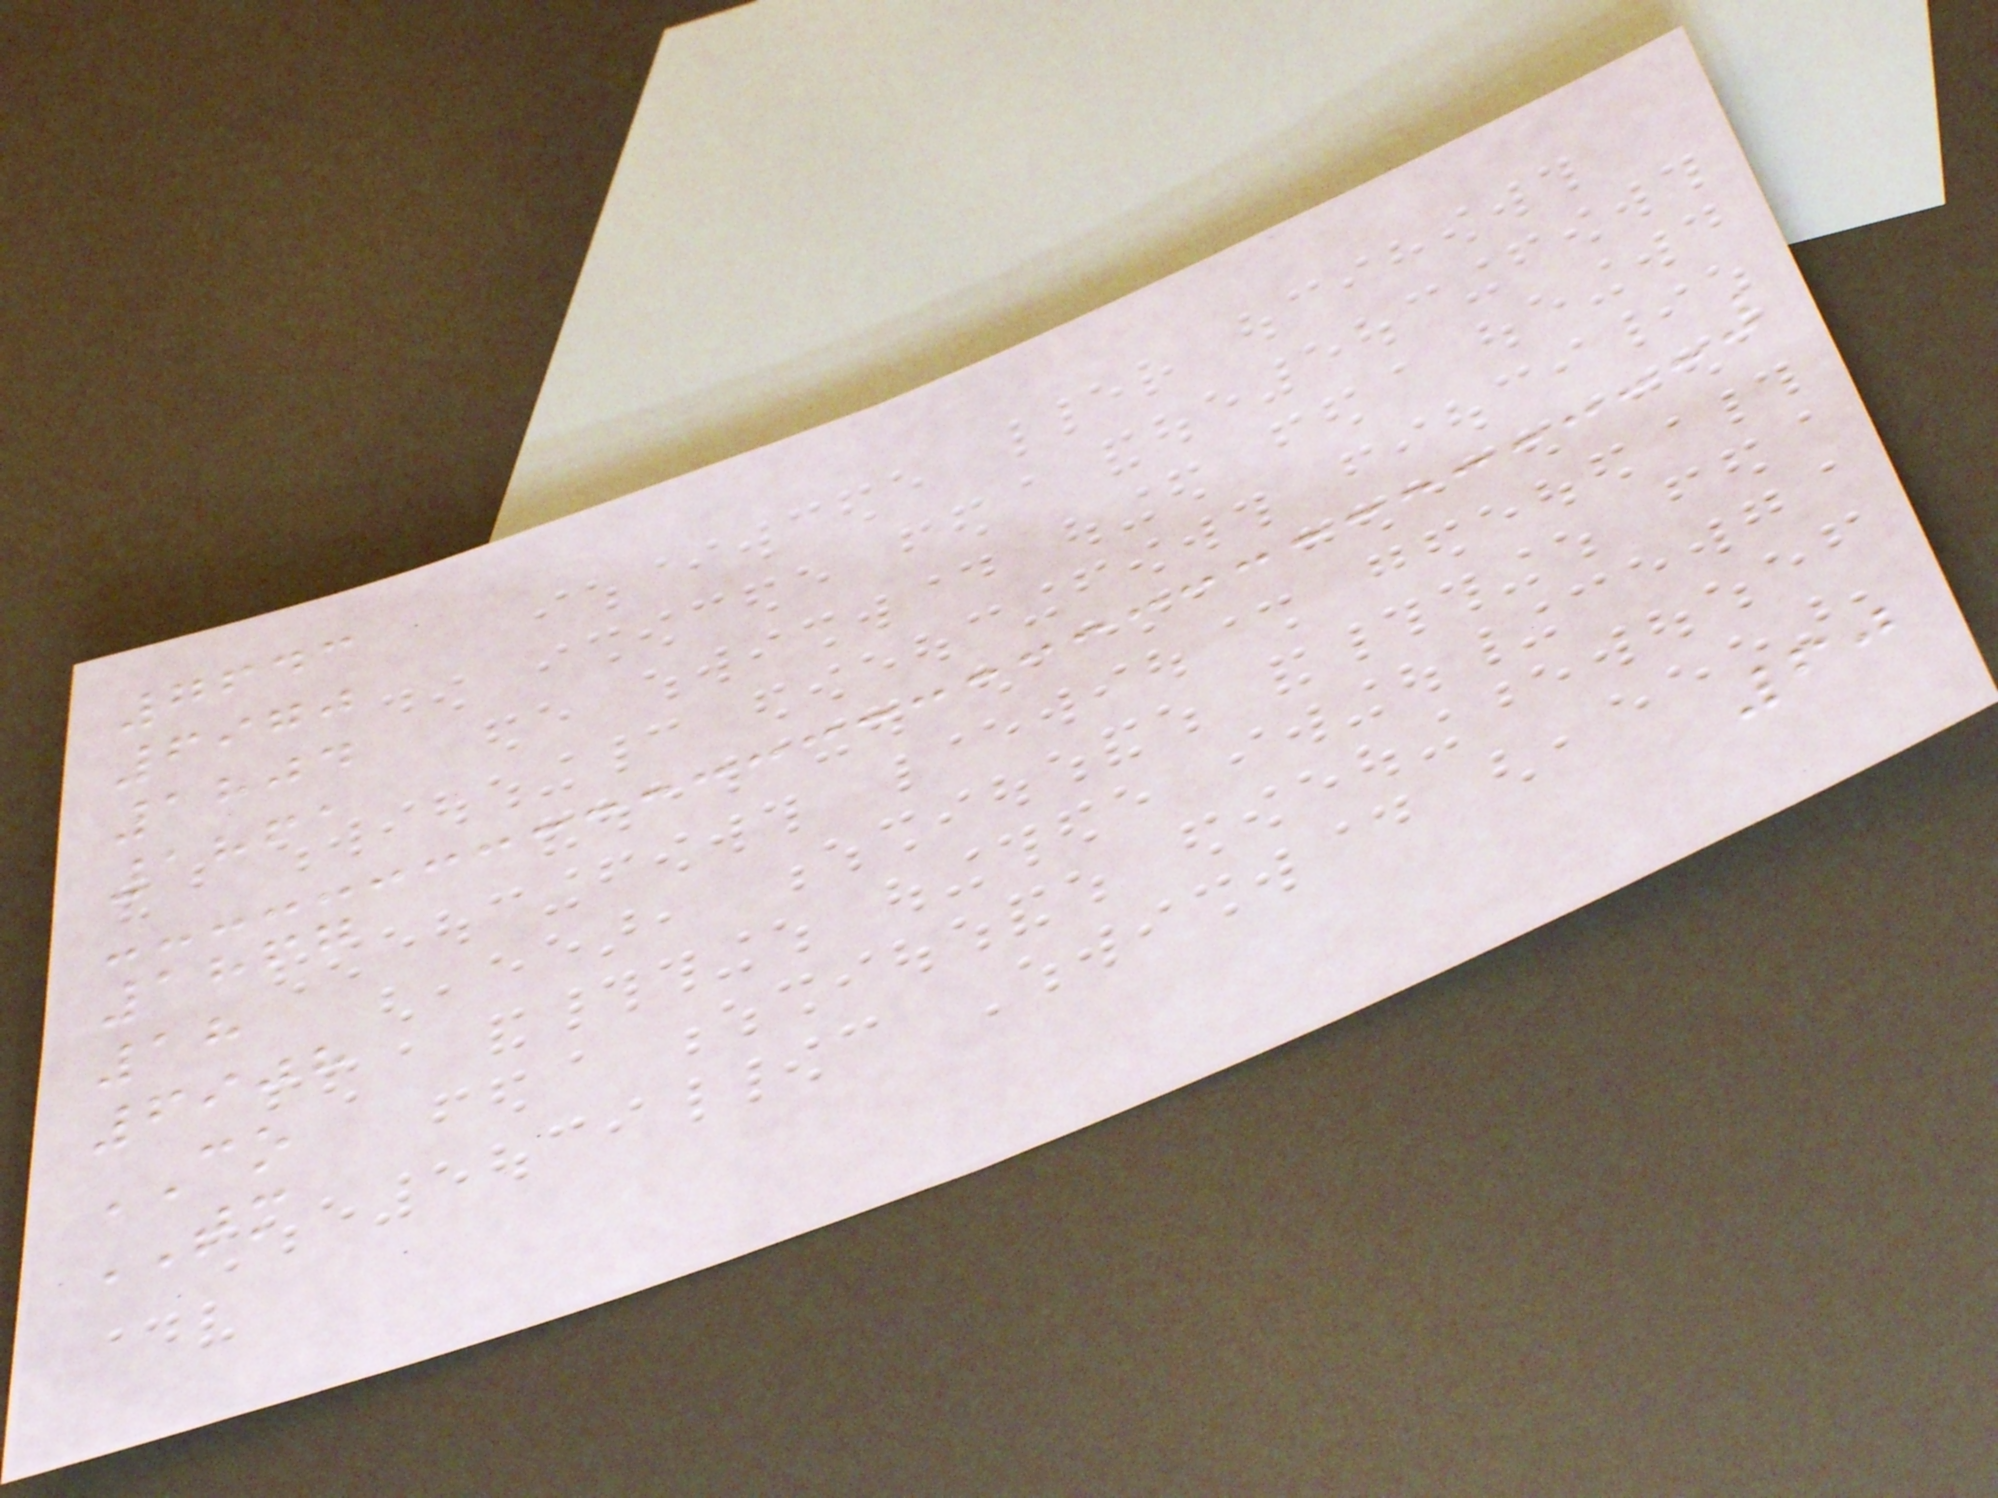7643
6970
1804
1861
1867
18
6908
CO
TM
60
